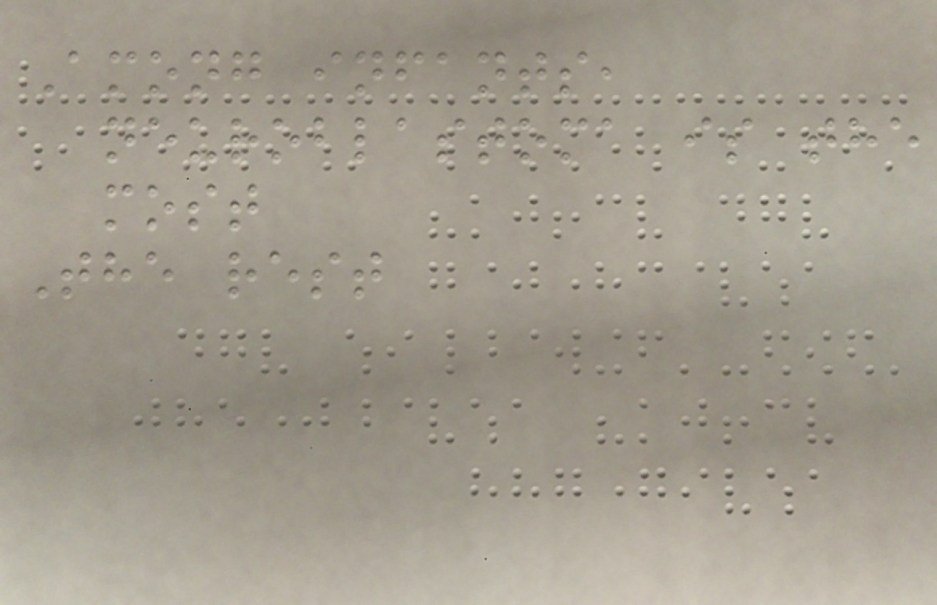Among infants,
neuroblastoma is the
most
The rest
